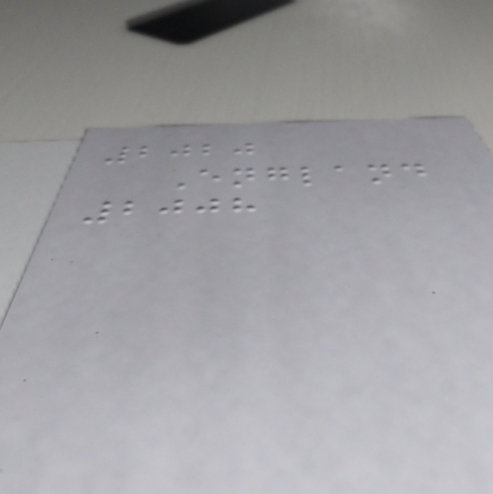2020
England
2008
